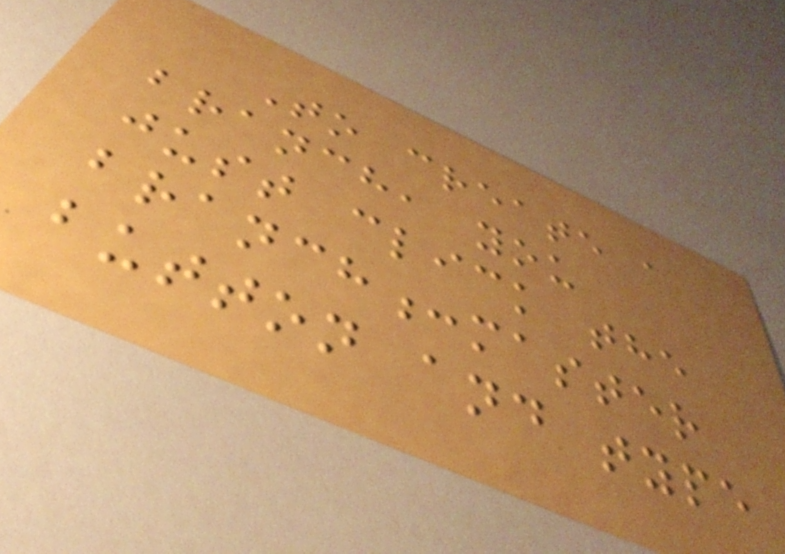To create a
branch, you
just click the
branch:master
button and type
